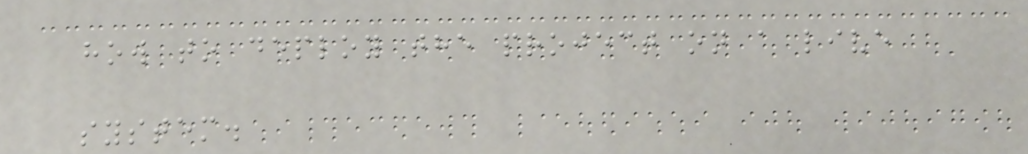how to deploy the project on a live
system.
